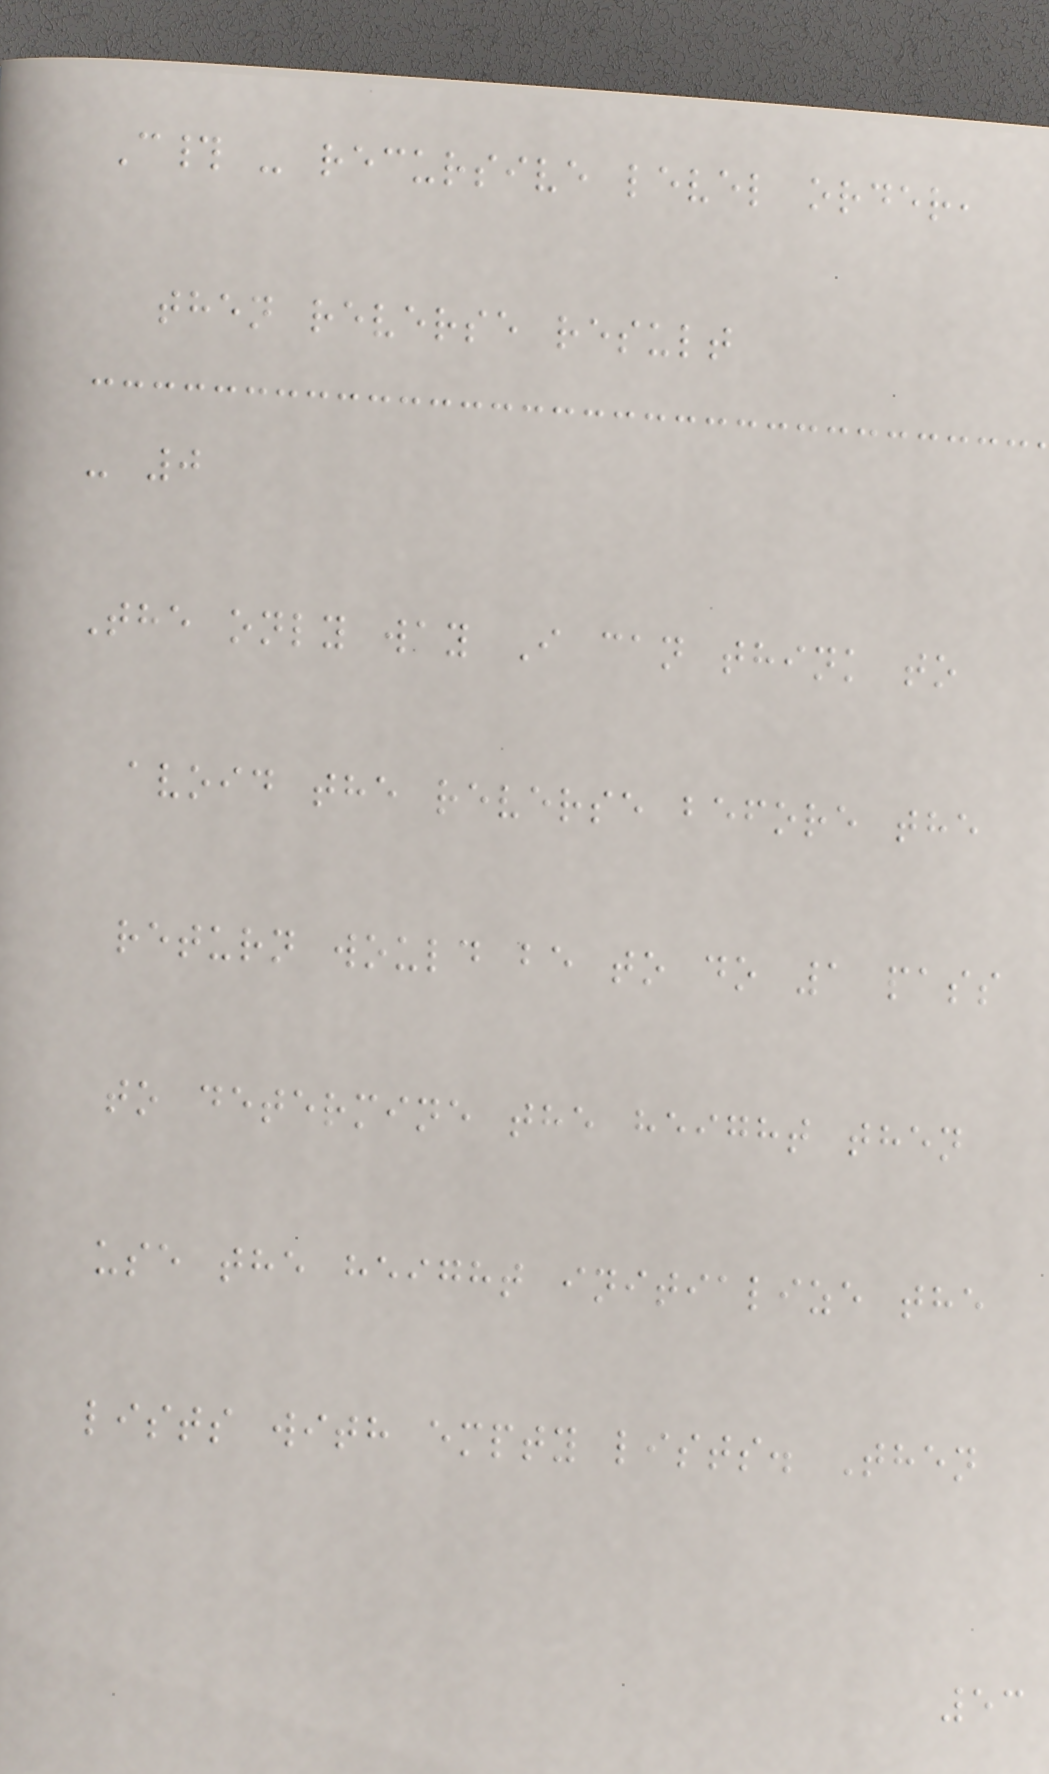C# - recursive level order,
then reverse result
- 0
The only way I can think to
avoid the reverse before the
return would be to do 1 pass
to determine the height then
use the height initialize the
lists with empty lists. Then
53
